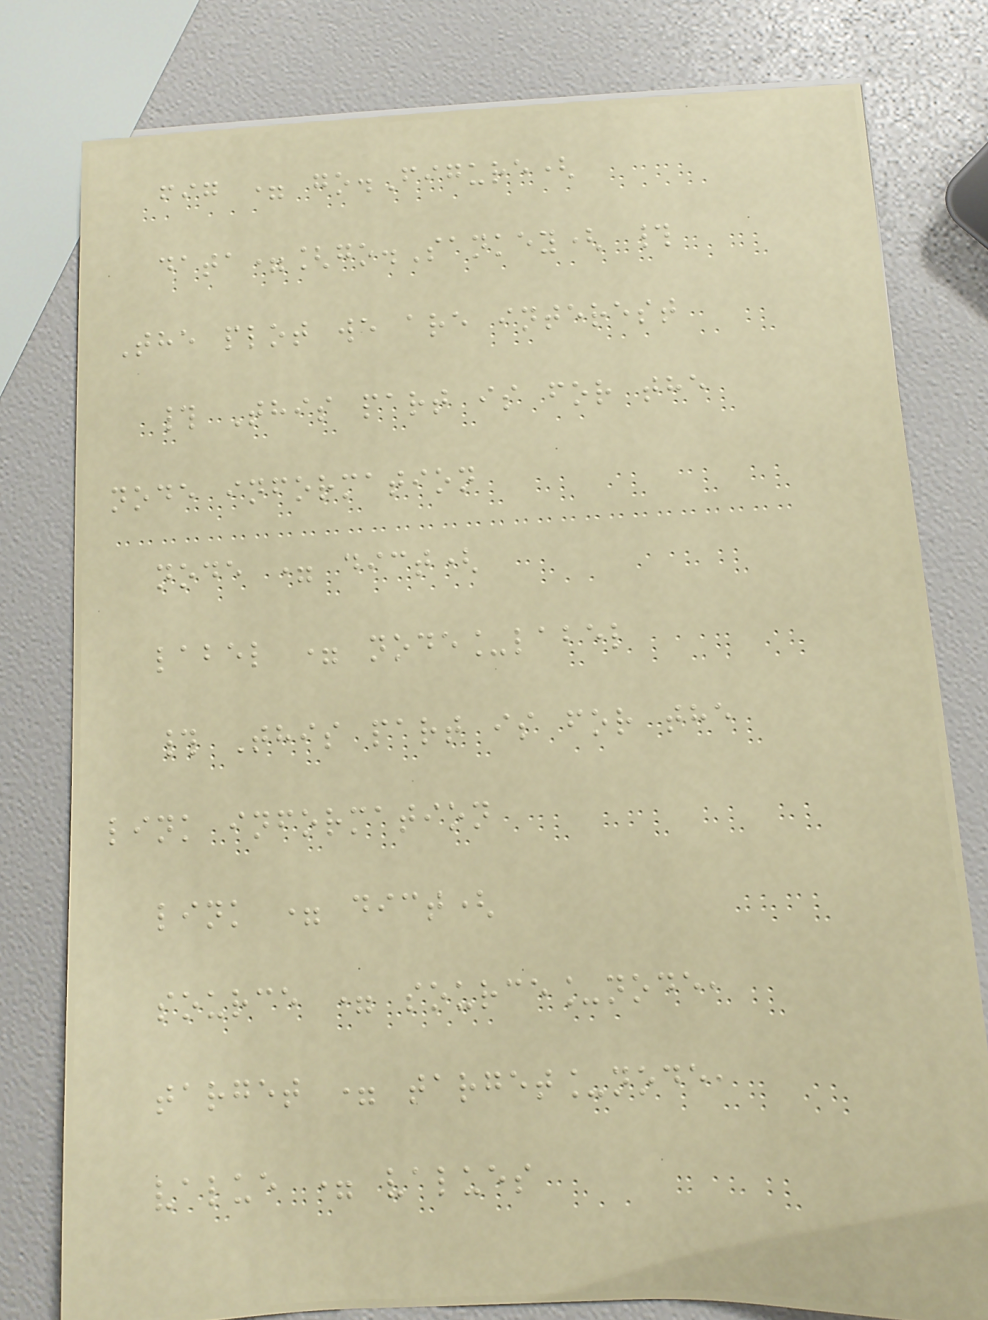fig = go.Figure(
data=[go.Sankey( #
The plot we are interest
# This part is for the
node information
node = dict(
label = node_label
# This part is for the
link information
link = dict(
source = source_node,
target = target_node,
value = values
